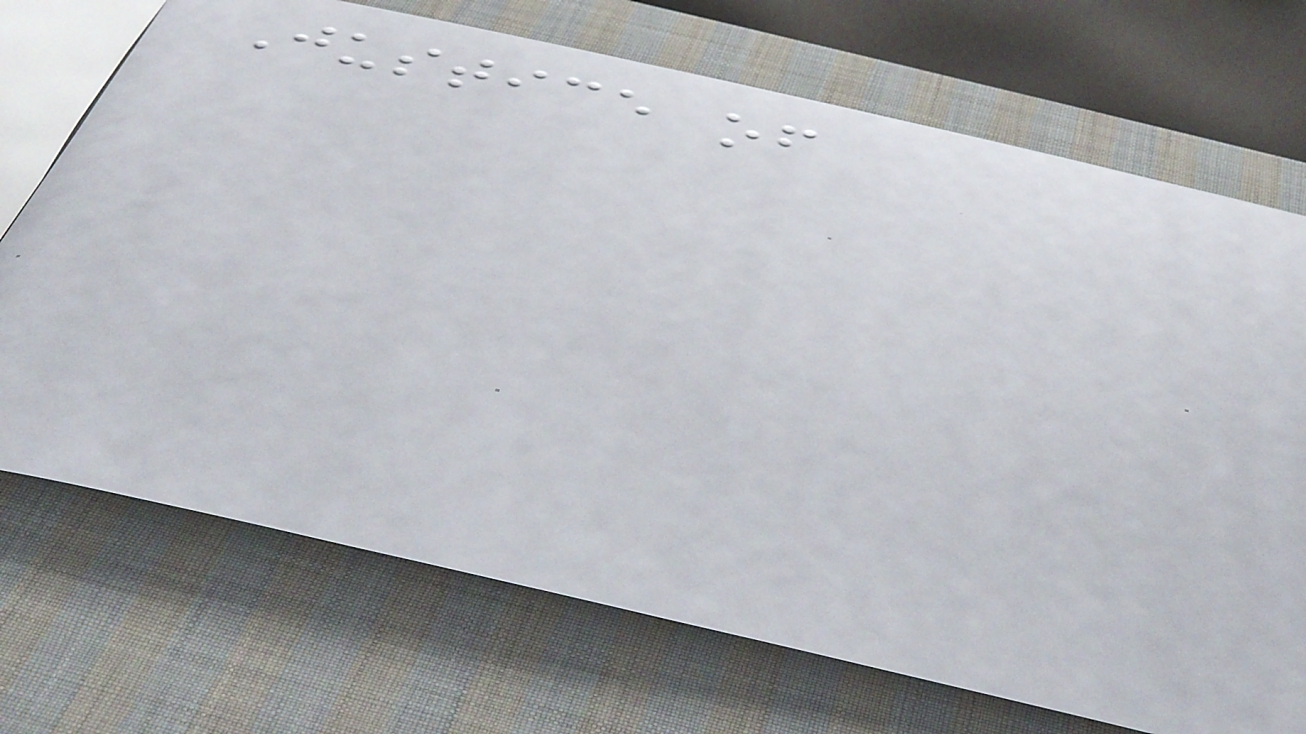Justice of
